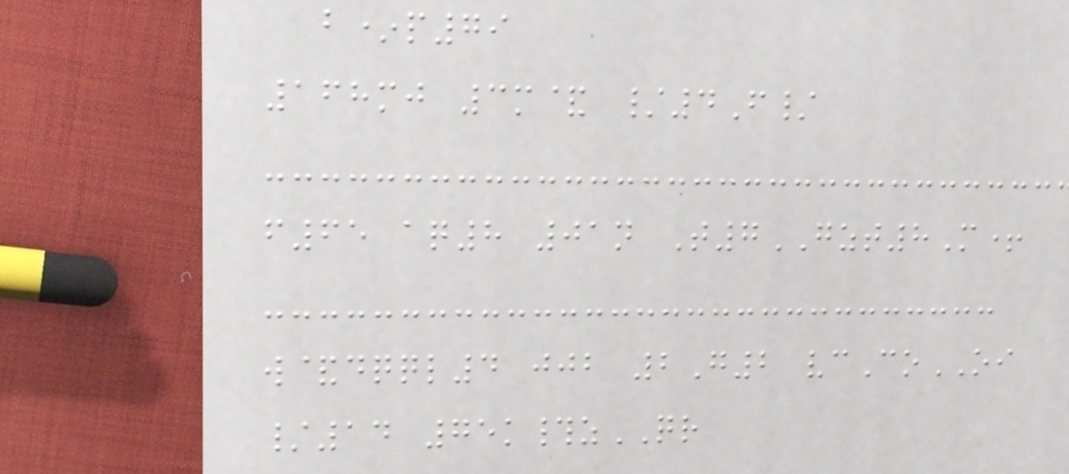b*p79
168mj 3m& /4F/
f65 aq8 01n T7GZT8M+
w&dqql4 jjb 2G2 vcCoOI
/14 75k#zQR
